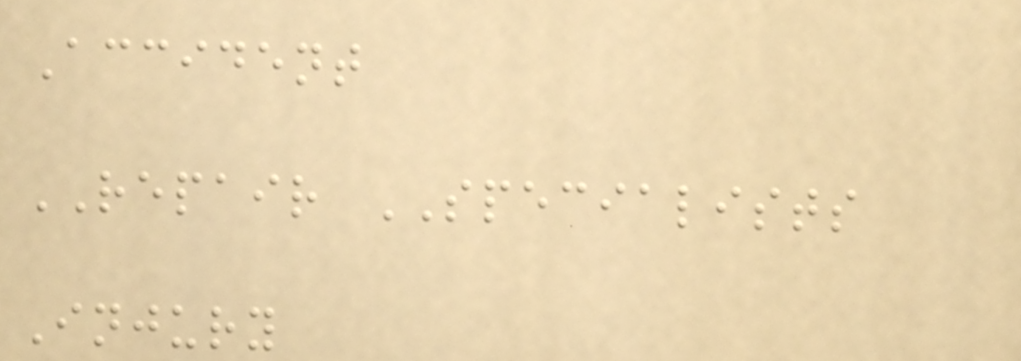Accident
REPAIR SPECIALISTS
Injury
